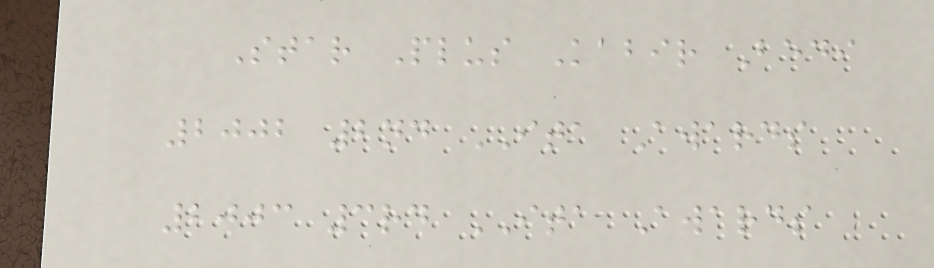Star Plus Kabir Bedi
2002 2nd ITA Awards
2003 3rd ITA Awards
